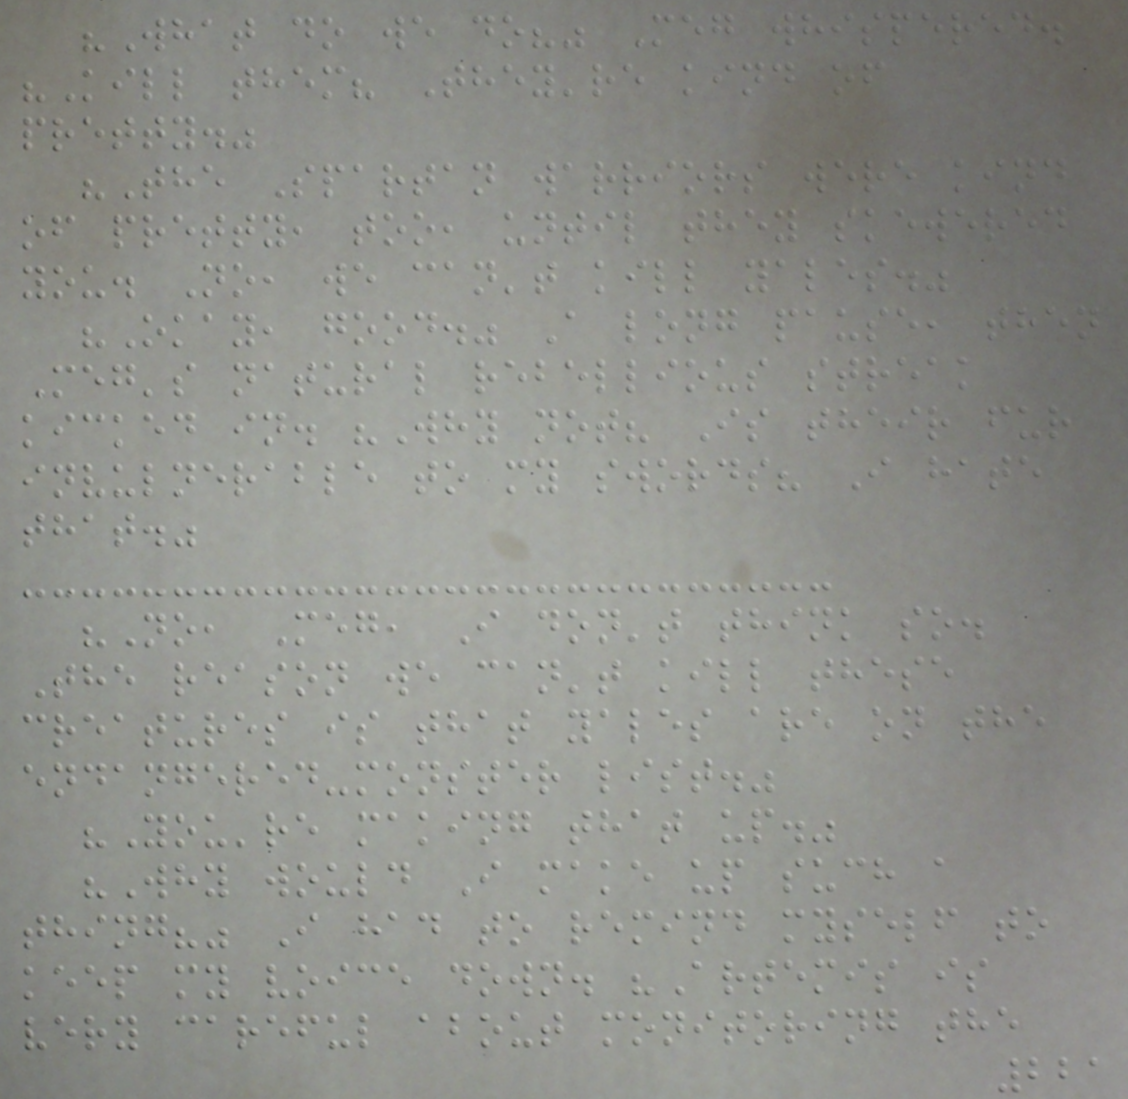"What do we do?" Meg whispered.
"Kill them? They're kind of
pretty."
"The Spartan warriors were kind
of pretty, too, until they skewered
you. No, we can't kill yales."
"Okay, good." A long pause, then
Meg's natural rebellious streak
kicked in. "Why not? Is their fur
invulnerable to my swords? I hate
that."
"No, Meg, I don't think so.
The reason we can't kill these
creatures is that yales are on the
endangered-monster list."
"You're making that up."
"Why would I make up such a
thing?" I had to remind myself to
keep my voice down. "Artemis is
very careful about monitoring the
221
